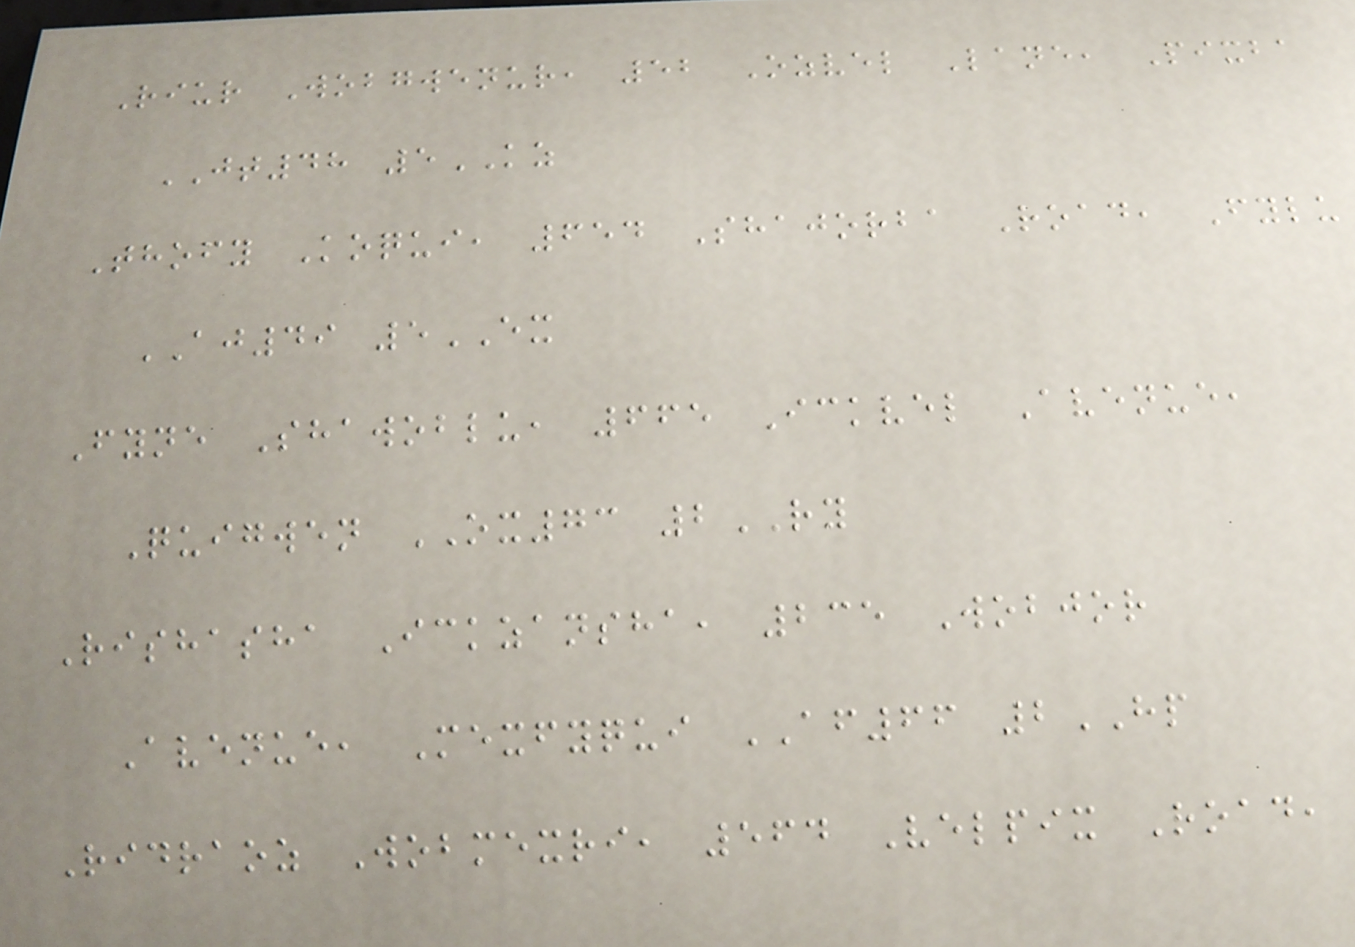Riur Wobgwenur, 52 Ozvel Lane, Pixba
JT48 5KZ
Thofy Koqui, 654 Shajorba Road, Fylu
AJ49 5EX
Fyne Shawoblu, 665 Ickvel Avenue,
Quigwen OX73 2RY
Rishasha Ickzansha, 235 Wobjor
Avenue, Mexfyqui AF66 2HP
Ridraoz Wobmexri, 564 Velpix Road,
